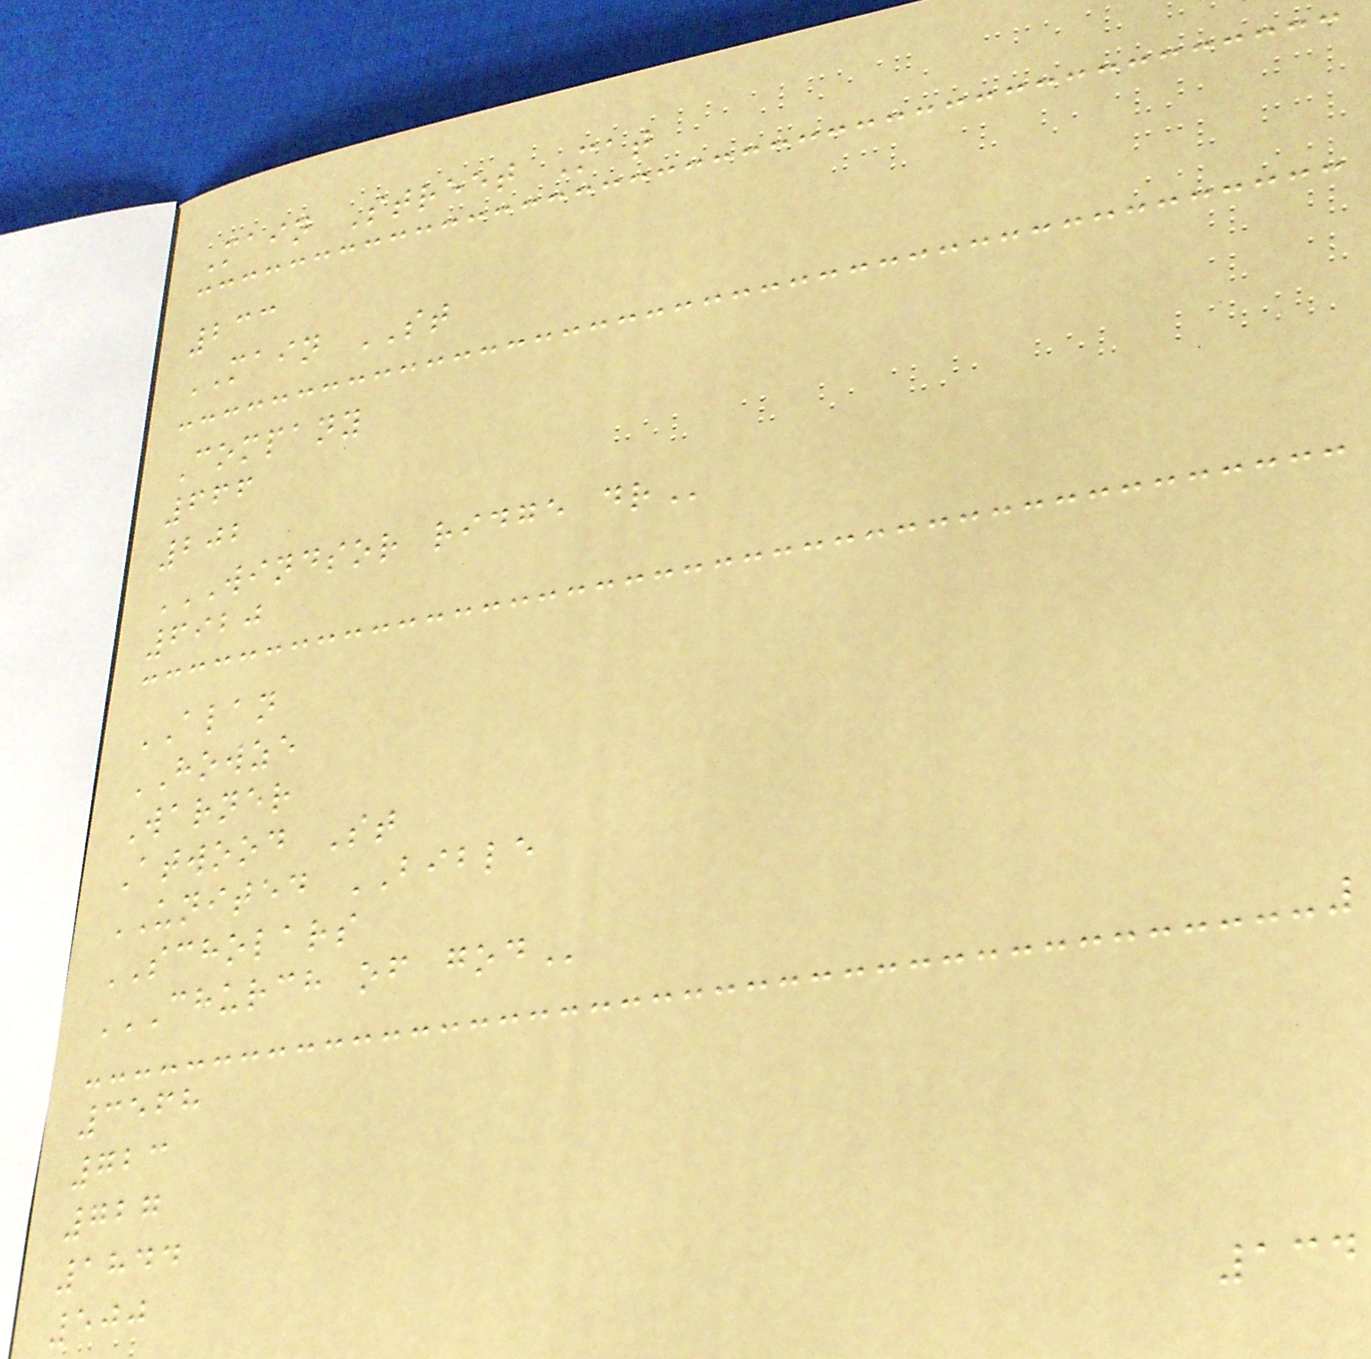Main Street Mat
233
MAIN ST
Company
666
202
WINDSOR RIDGE DR
6920
ALAN
HOWZE
Warner
Atwood St
UNITED BIBLE
SCHOLARS
CHURCH OF GOD
3568
723
727
1844
500
134
